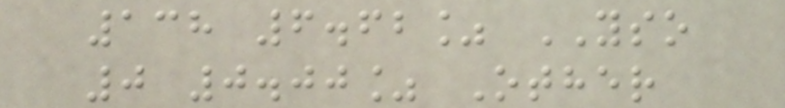138 6.62% YSO
0 0.00% Other
